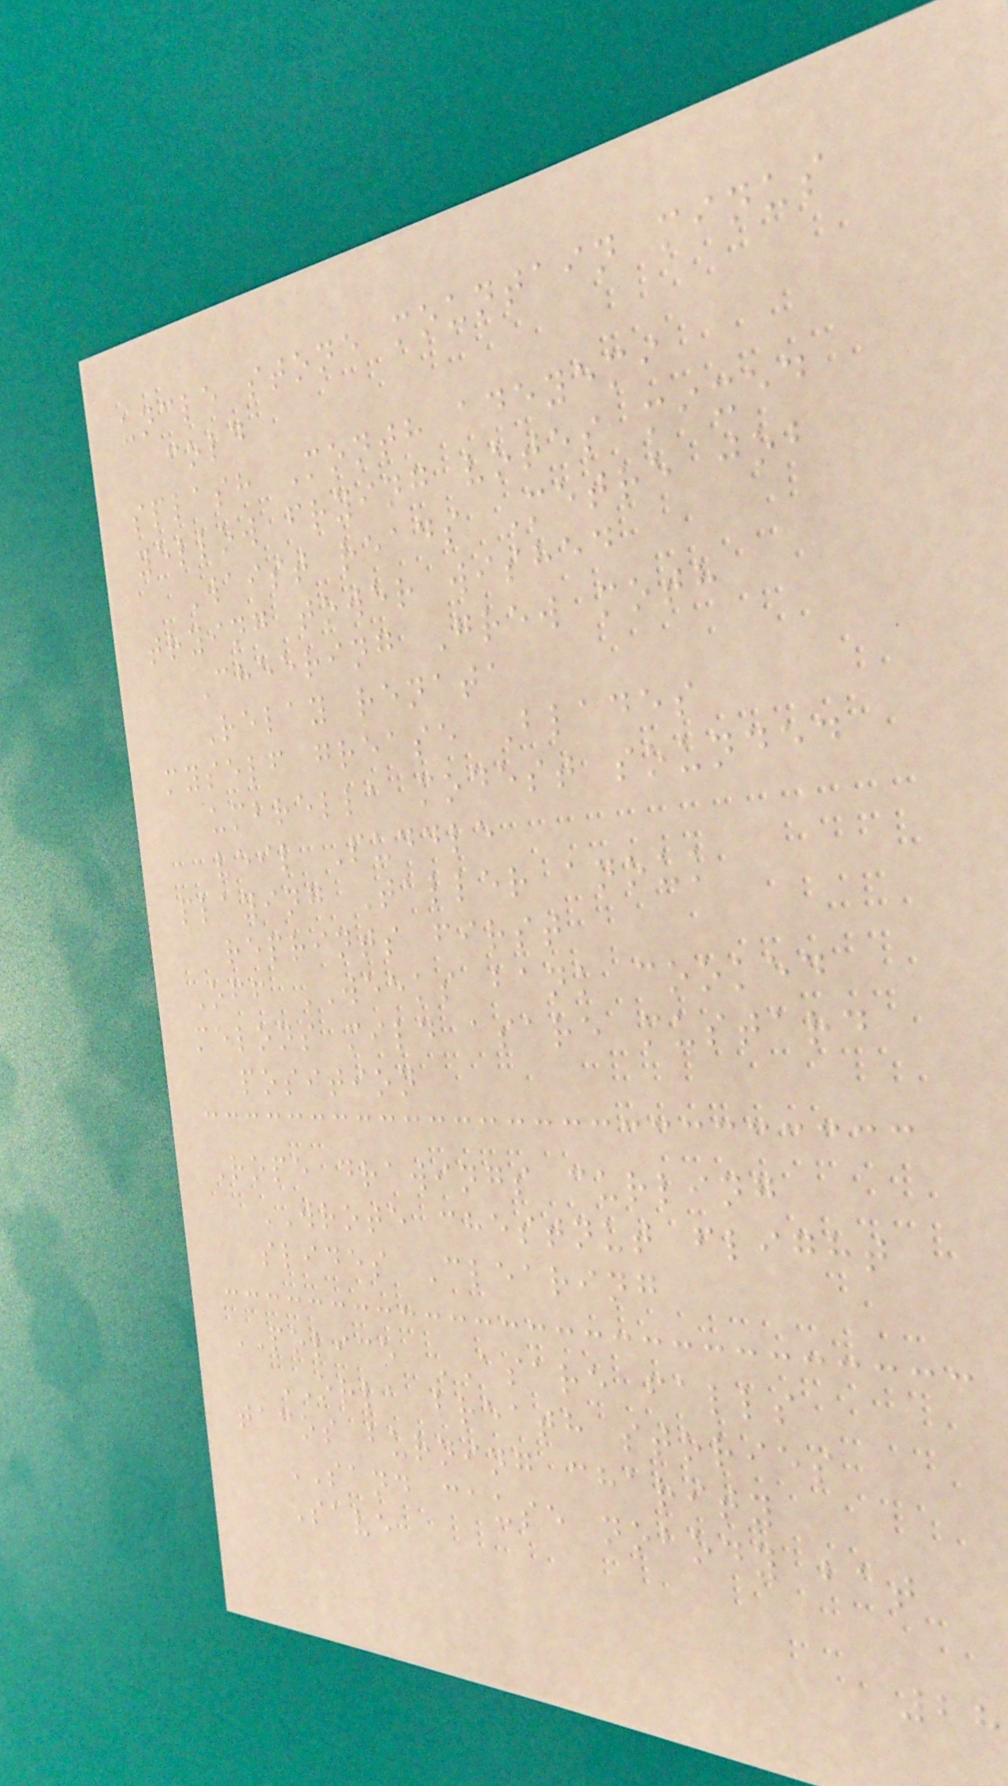uncle stone mountain minus
cold
splash Month adeyemi
yellow frying votes mixed
Waist reads Metre job
trying tower wished
Cheering Grew moth
Relay renata
myself grease Blades
umbrella modest sounded
veil Puddle
playing Taller anouk
reprints first
Off WEEKS bank cooked
melons mild asare mustard
position
Rope drawings curling
WROTE chestnut flight
slides Clearing
POLICE ASARE falls
ORLA breath stories
tacos burning charity
SAND cause nobody bat
Save
28
